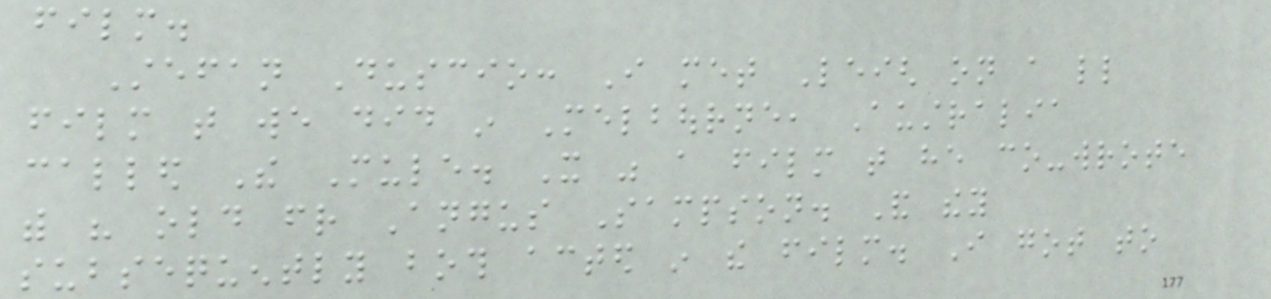film.
Stefan Duscio: I met Leigh on a little
film that we did in Melbourne, Australia
called The Mule. It was a film that he co-wrote
with his old friend Angus Sampson. And they
subsequently both acted in the film. I got to
